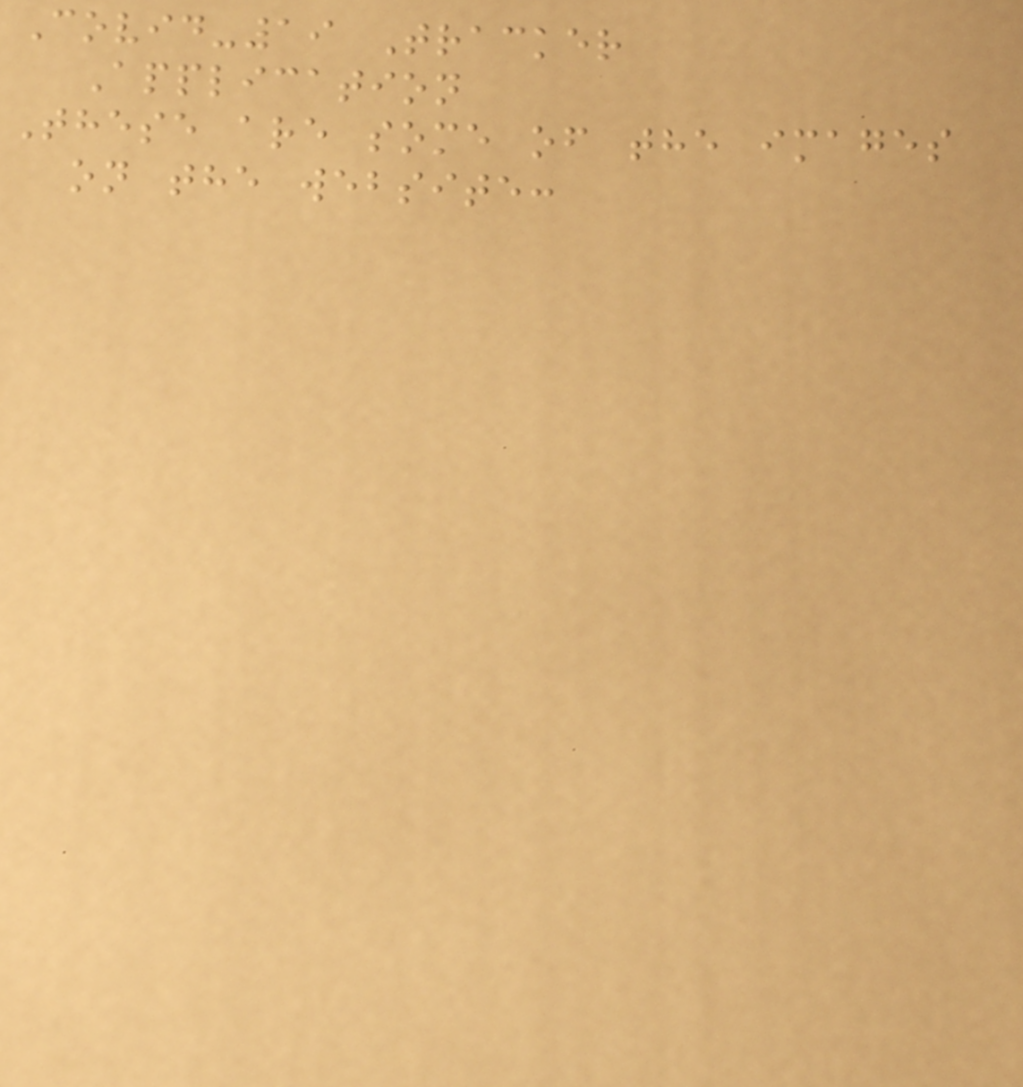Covid-19 Tracker
Application
These are some of the images
on the website:
